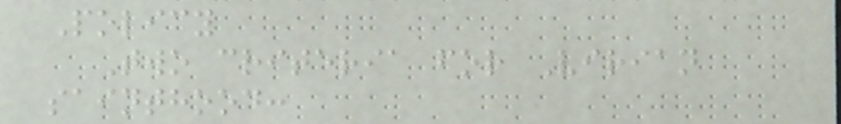Policy
Two criteria for Virian
sainthood:
